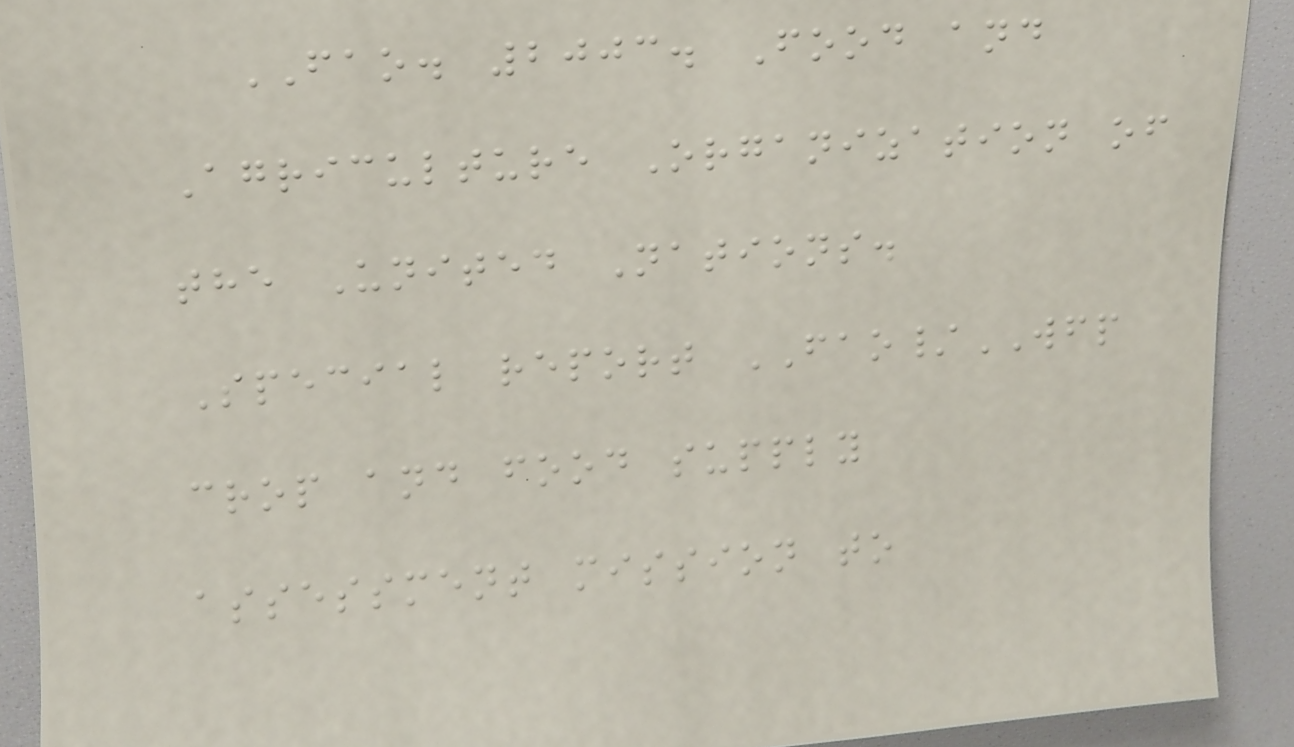FAO. 2003. Food and
Agriculture Organization of
the United Nations.
Special report FAO/WFP
crop and food supply
assessment mission to
